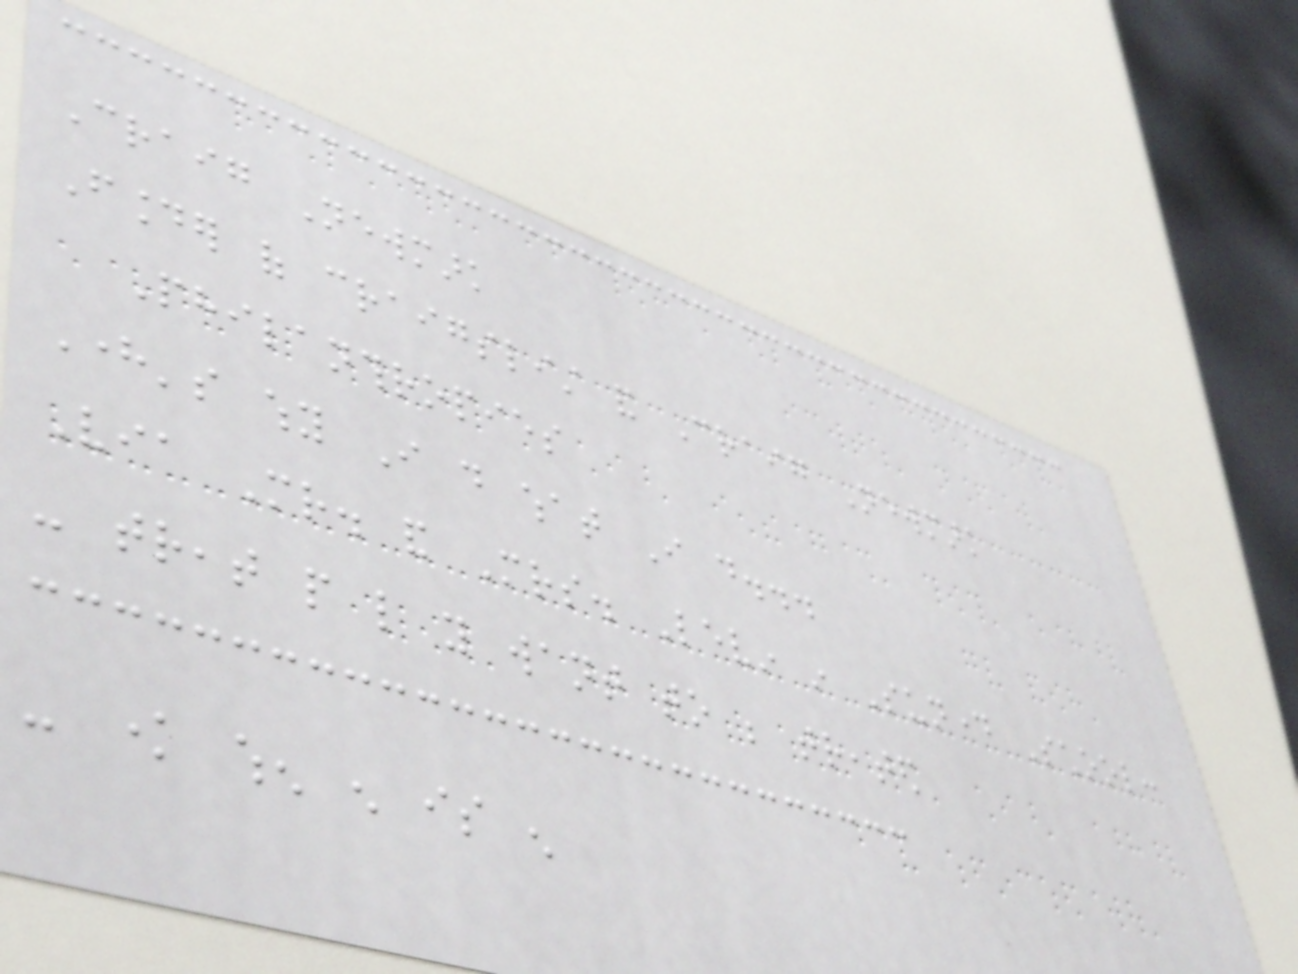Craig Newmark
Founder of craigslist and Craig Newmark
Philanthropies
Here's why I do what I do...
Via Mr. and Mrs. Levin in Sunday School:
- treat people like you want to be treated
- know when enough is enough
